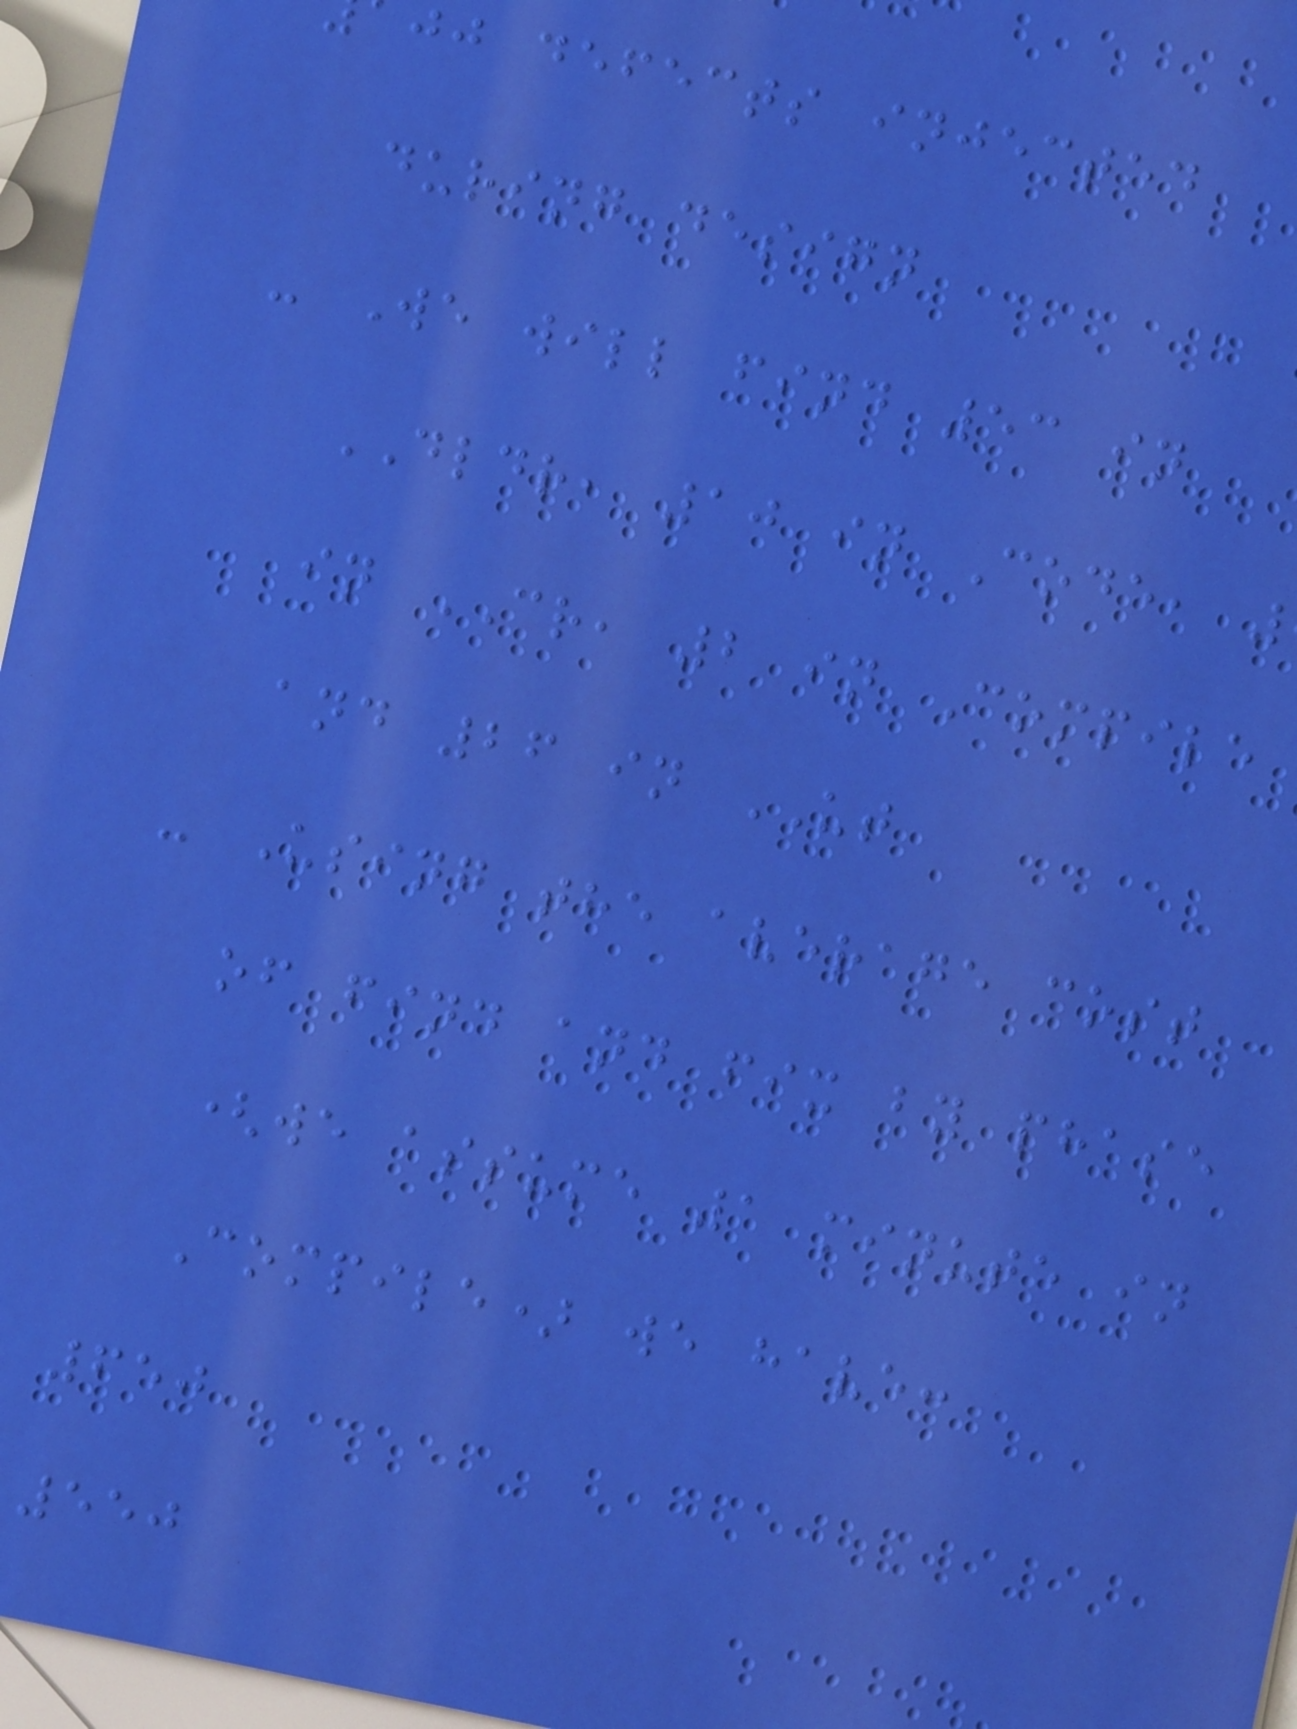jj defects injected
during design
- We will find 53 in
DLDR, 10 in Code,
in CR, 2 in Compile
and 26 in UT
- Using the average cost
of find and fix by phase
(we assume 1 minute in
Compile) we have:
650
550
